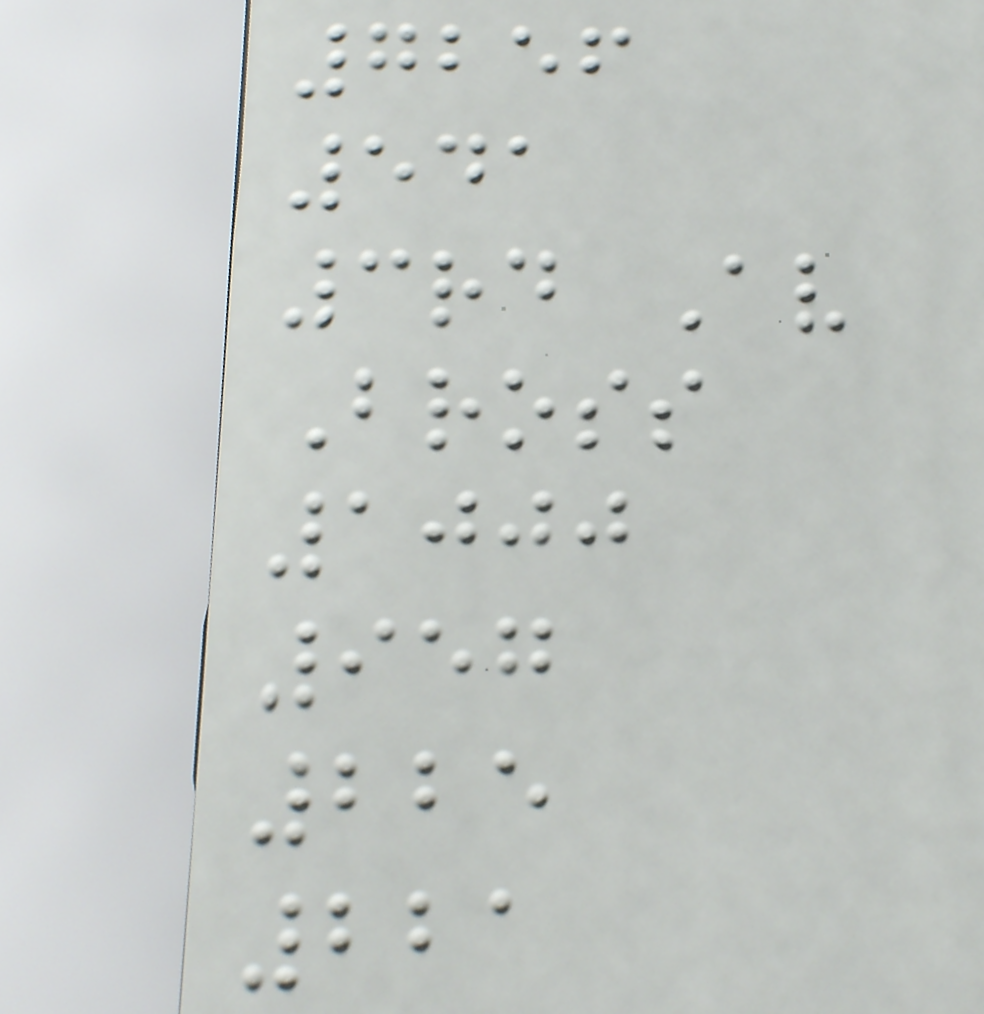7256
541
3rd Av
Bross
1000
957
225
221
